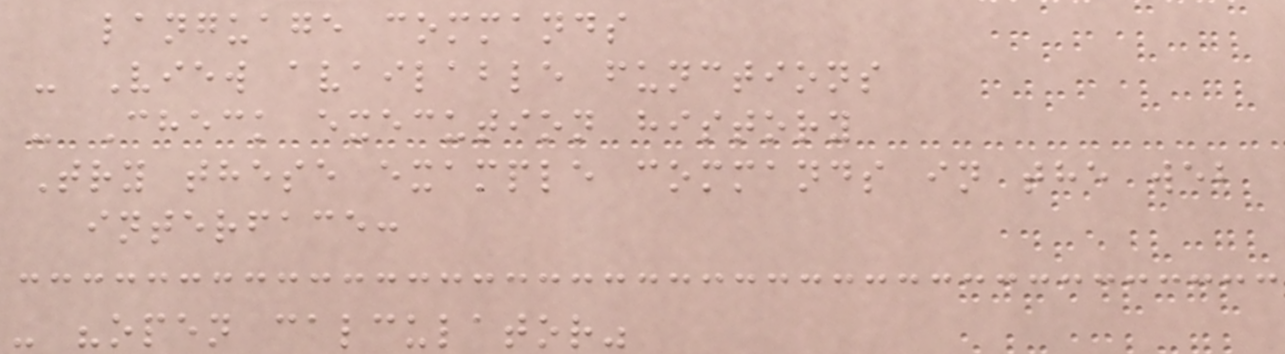language commands
- View available functions
- Check execution history
Try these example commands in the web
interface:
- "open calculator"
